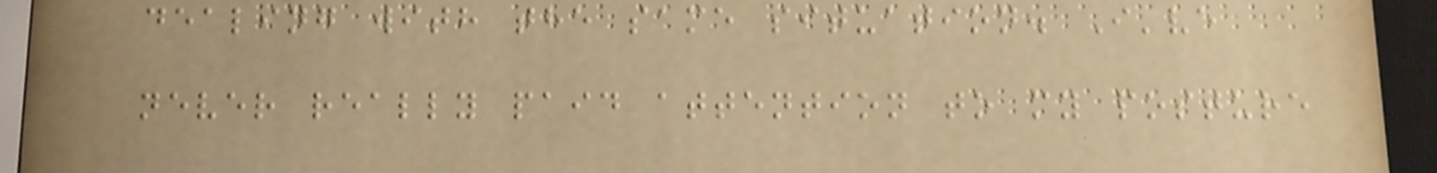dealing with the same situation. I've
never really paid attention to my posture
